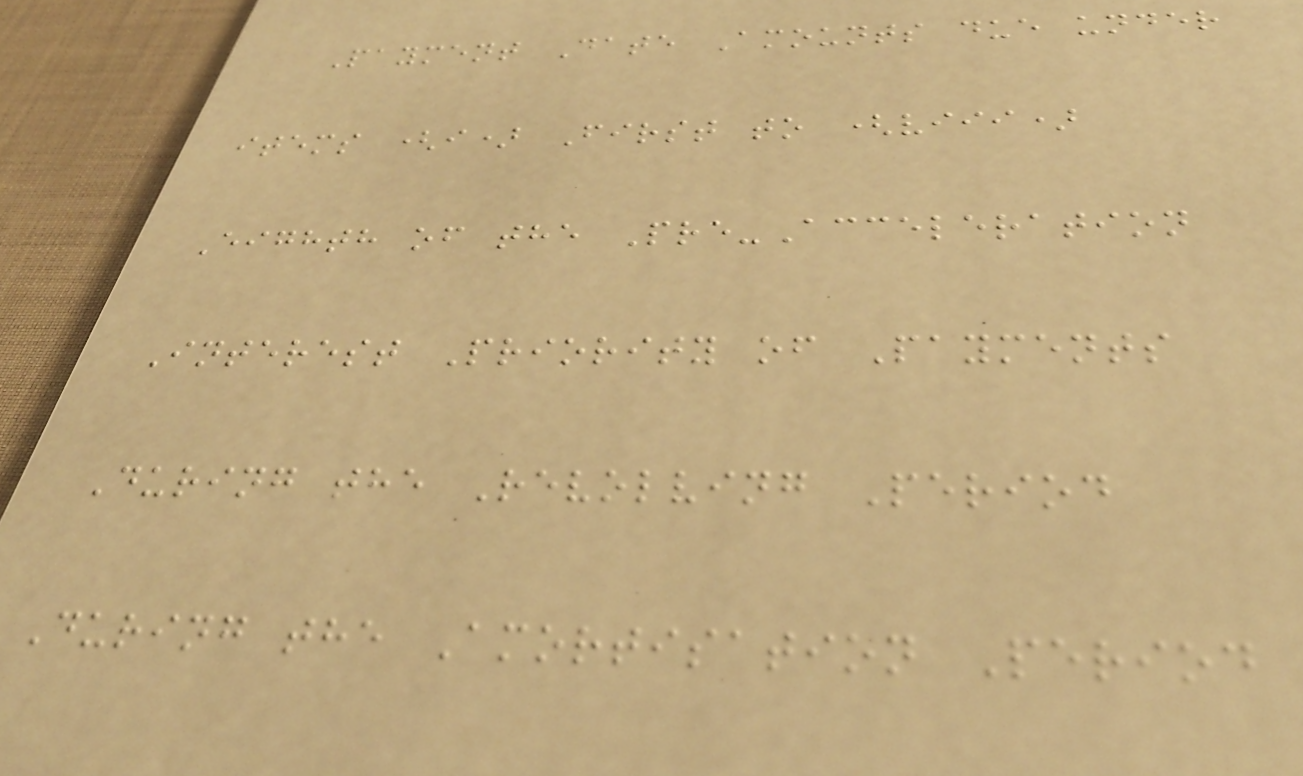Payment Date Amounts due under
items (i) First to (viii)
Eighth of the Pre-Acceleration
Interest Priority of Payments
During the Revolving Period
During the Amortisation Period
